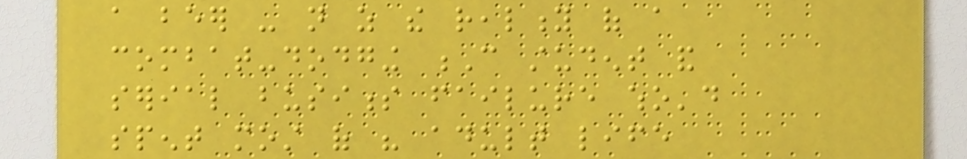a beer - not as the reality of a
combat-dodging C student and
serial business failure who'd
spent most of his adult life
